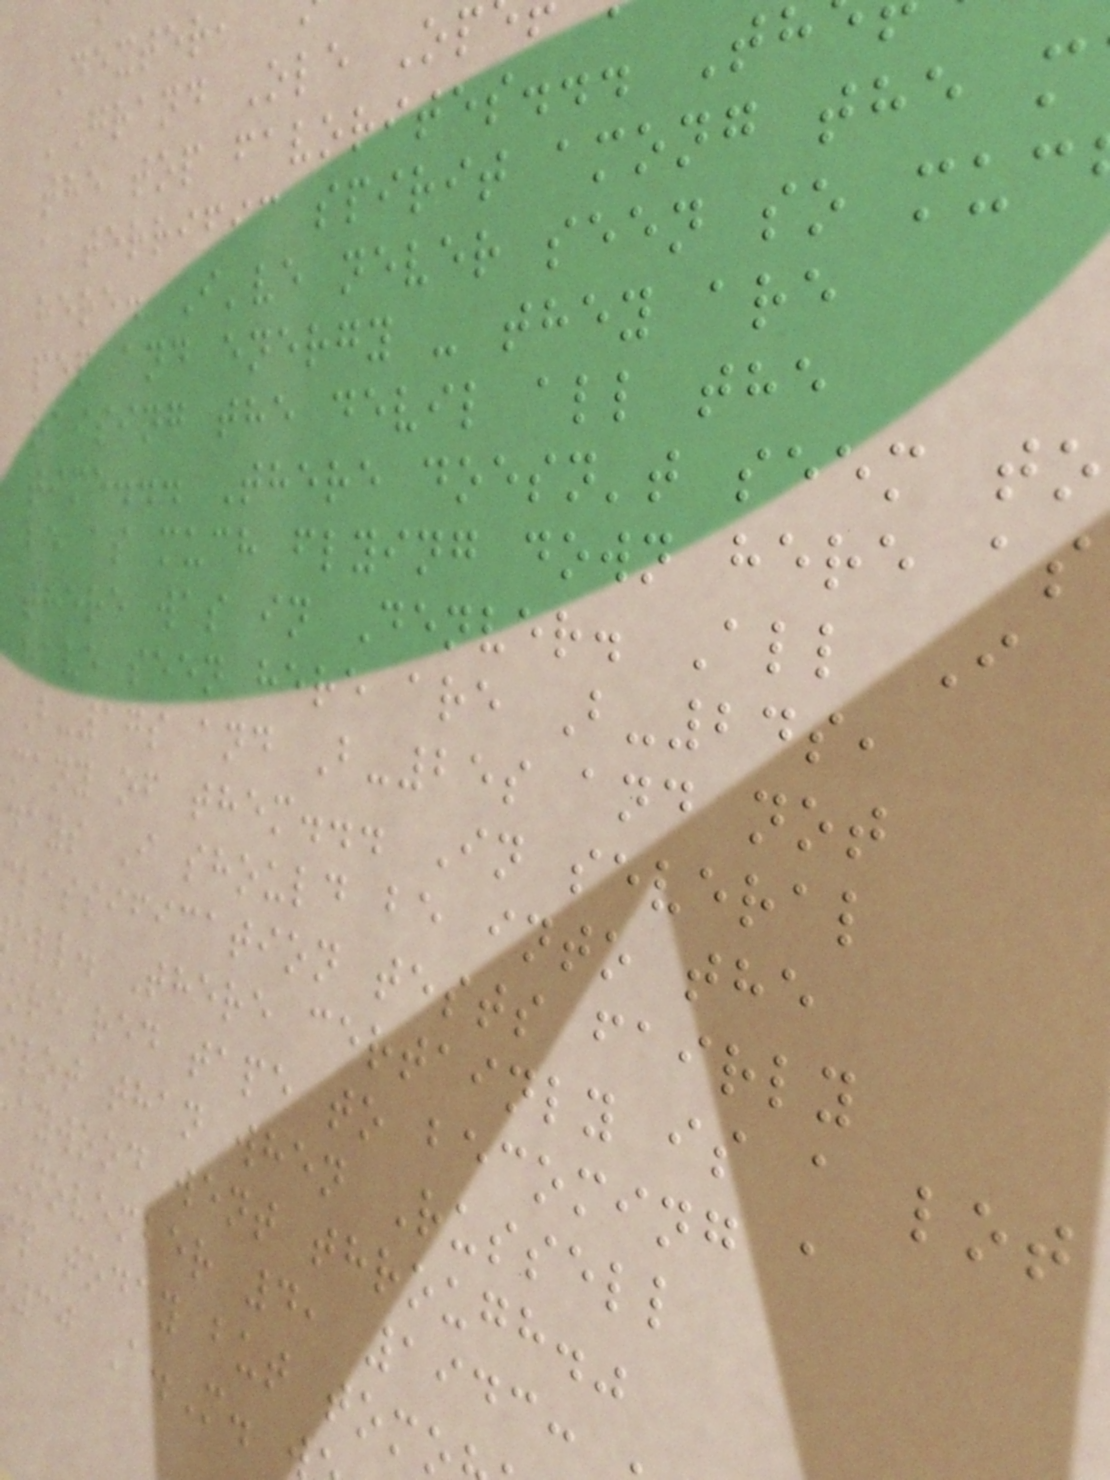Dexter,
'Grand Ole Op
the top favorites... T
a terrific spirit among the m
here. I've never seen so muc
pep and energy - they are
raising the devil all the
time... There doesn't seem to
be as much flying down here as
there was in Denver. All I
have seen here are B-24s,
B-17s and B-25s and not
many of them... In several
days I should be into the
lassification tests fairly
ell. There certainly is a lot
ore red tape to becoming a
ilot than when Russell
aywood went through."
November 4, 1943:
p today but tom
30 A.M.
